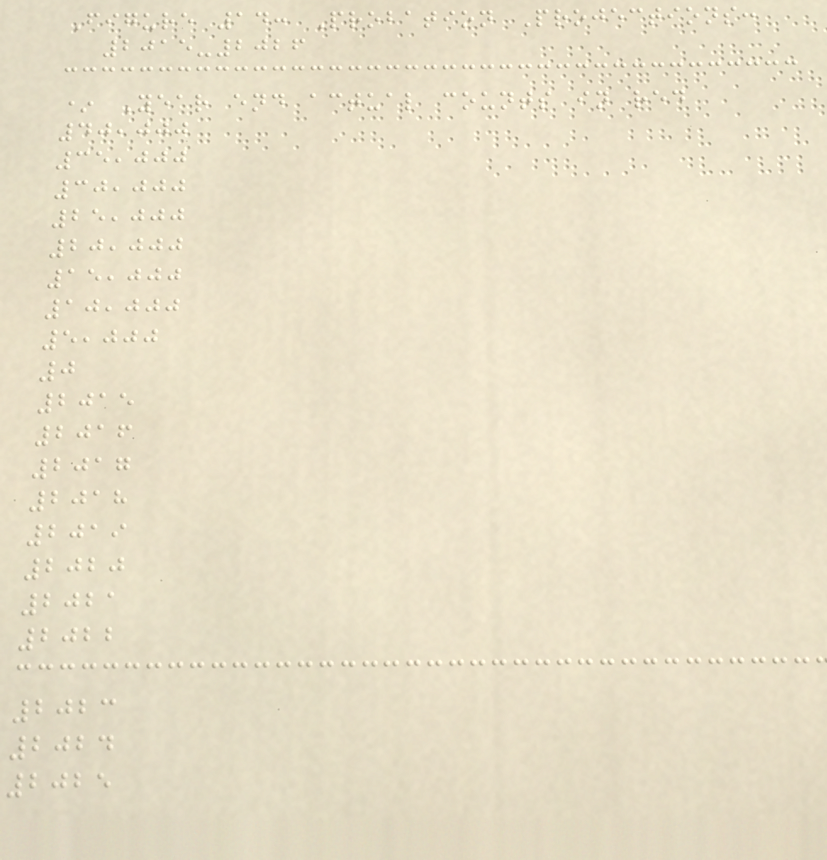Figure 14: Probation Projections:
2015-2026
* Year end actual counts in red
40,000
35,000
30,000
25,000
20,000
15,000
10,000
5,000
0
2015
2016
2017
2018
2019
2020
2021
2022
2023
2024
2025
